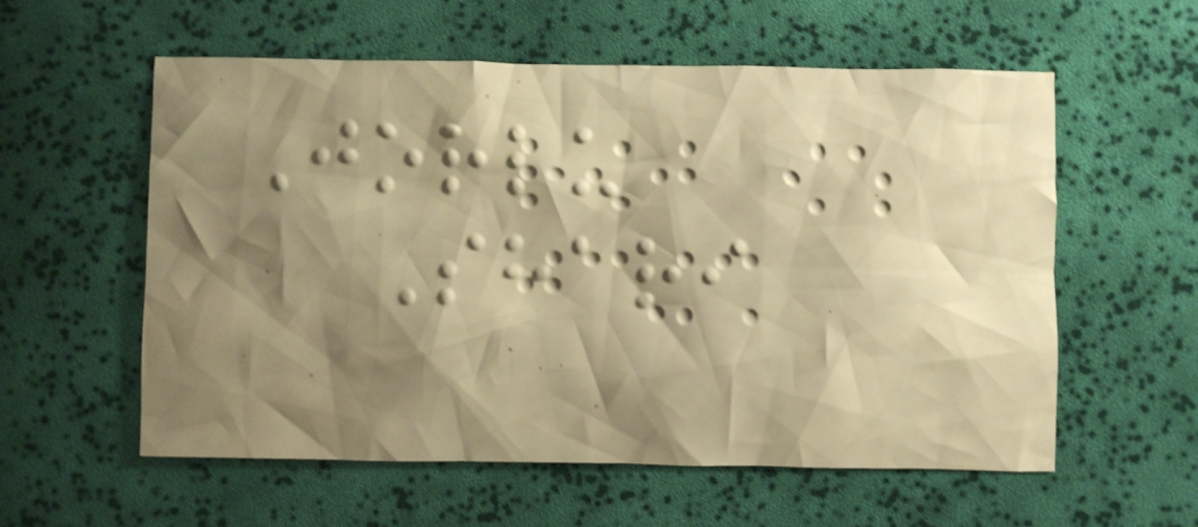Jorlu
Shari
